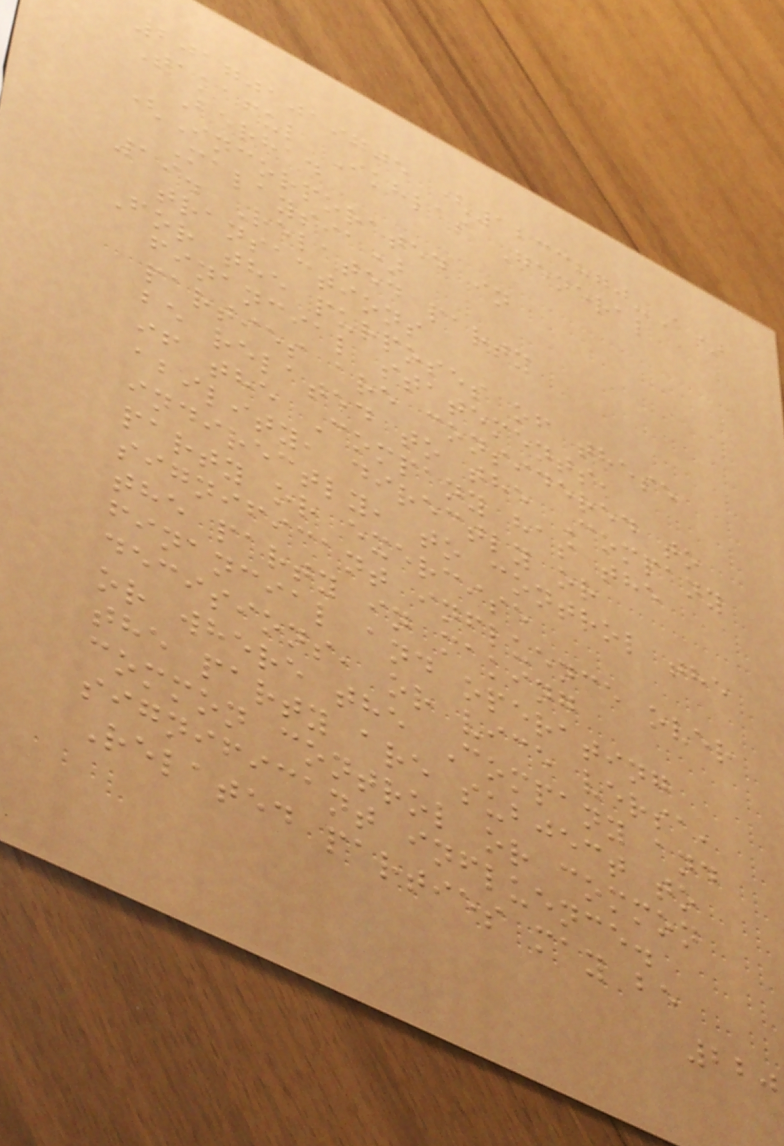201701019705 (1233870-A)
Takaful Ikhlas General
Berhad
(Incorporated in
Malaysia)
19. Related party
transactions
For the purposes of these
financial statements,
parties are considered to
be related to the Company
if the Company has the
ability, directly or
indirectly, to control the
party or exercise
significant influence over
the party in making
financial and operating
decisions, or vice versa,
or where the Company and
the party are subject to
common control or common
significant influence.
Related parties may be
220
